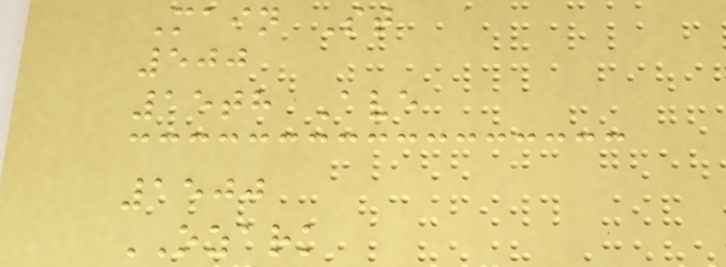Main St
500
15th Ave
1500
OZARK
